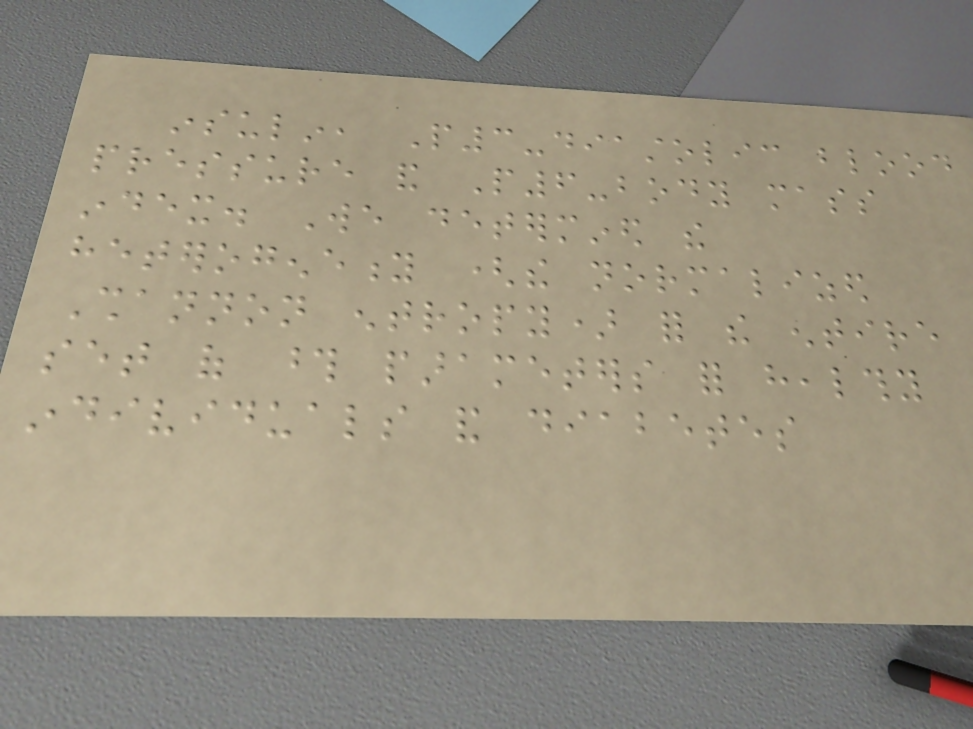insulin, P3-diastolic blood
pressure and P6-body mass
index. We determined the
heterogeneity (the normalized
Shannon entropy) for the entire
set of those parameters for healthy
individuals and diabetes
